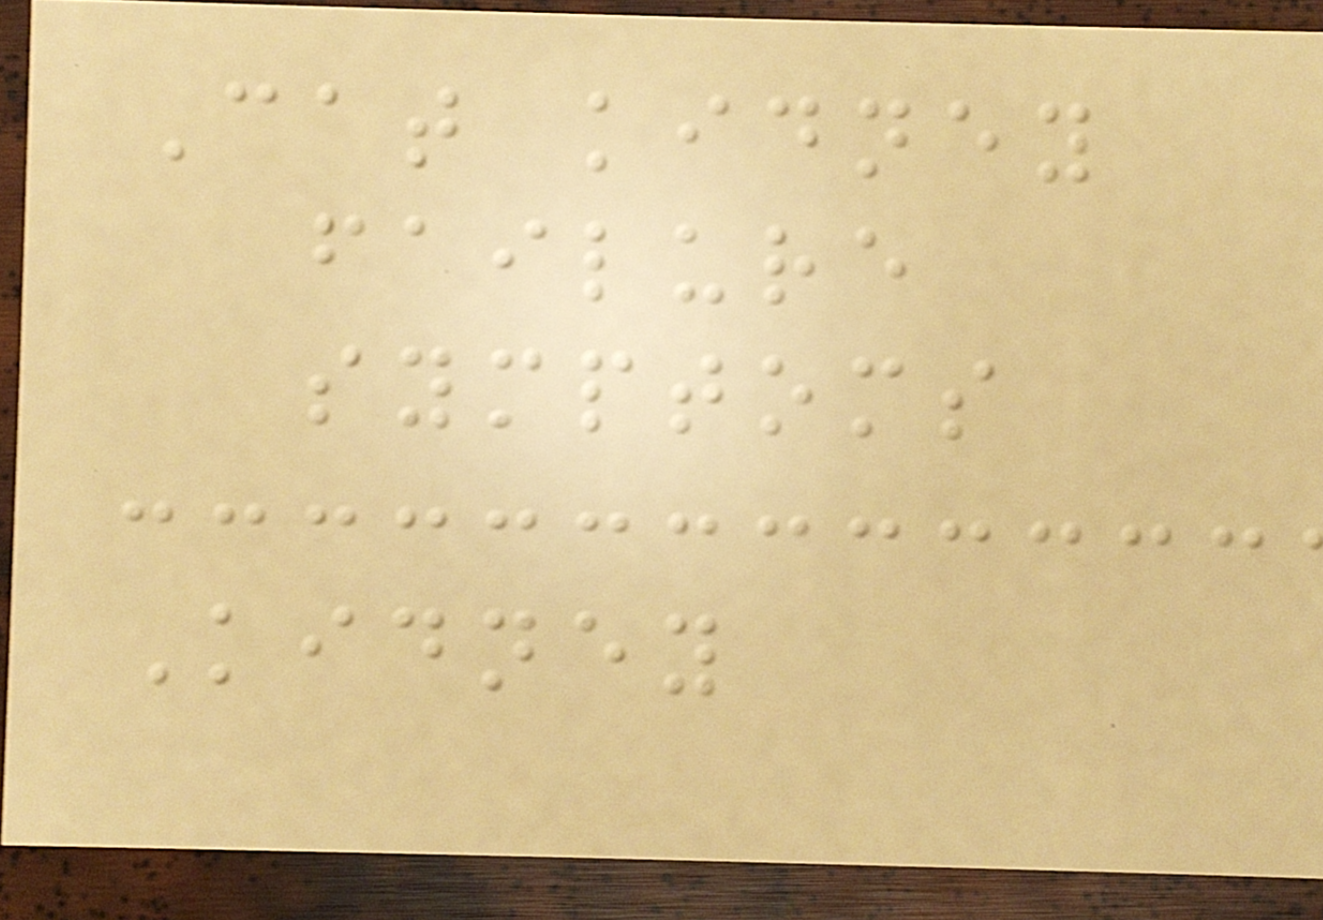Cat kidney
failure
symptoms
Kidney
